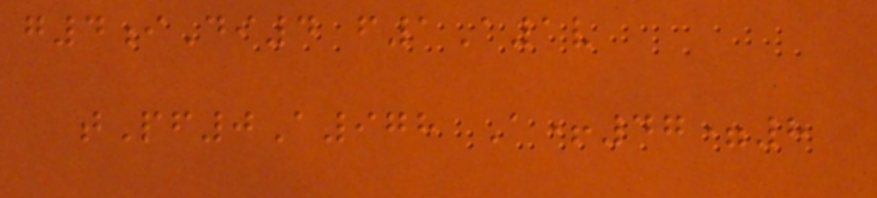g4iDi4 f1A1v
tPf0A978 A+47=8
